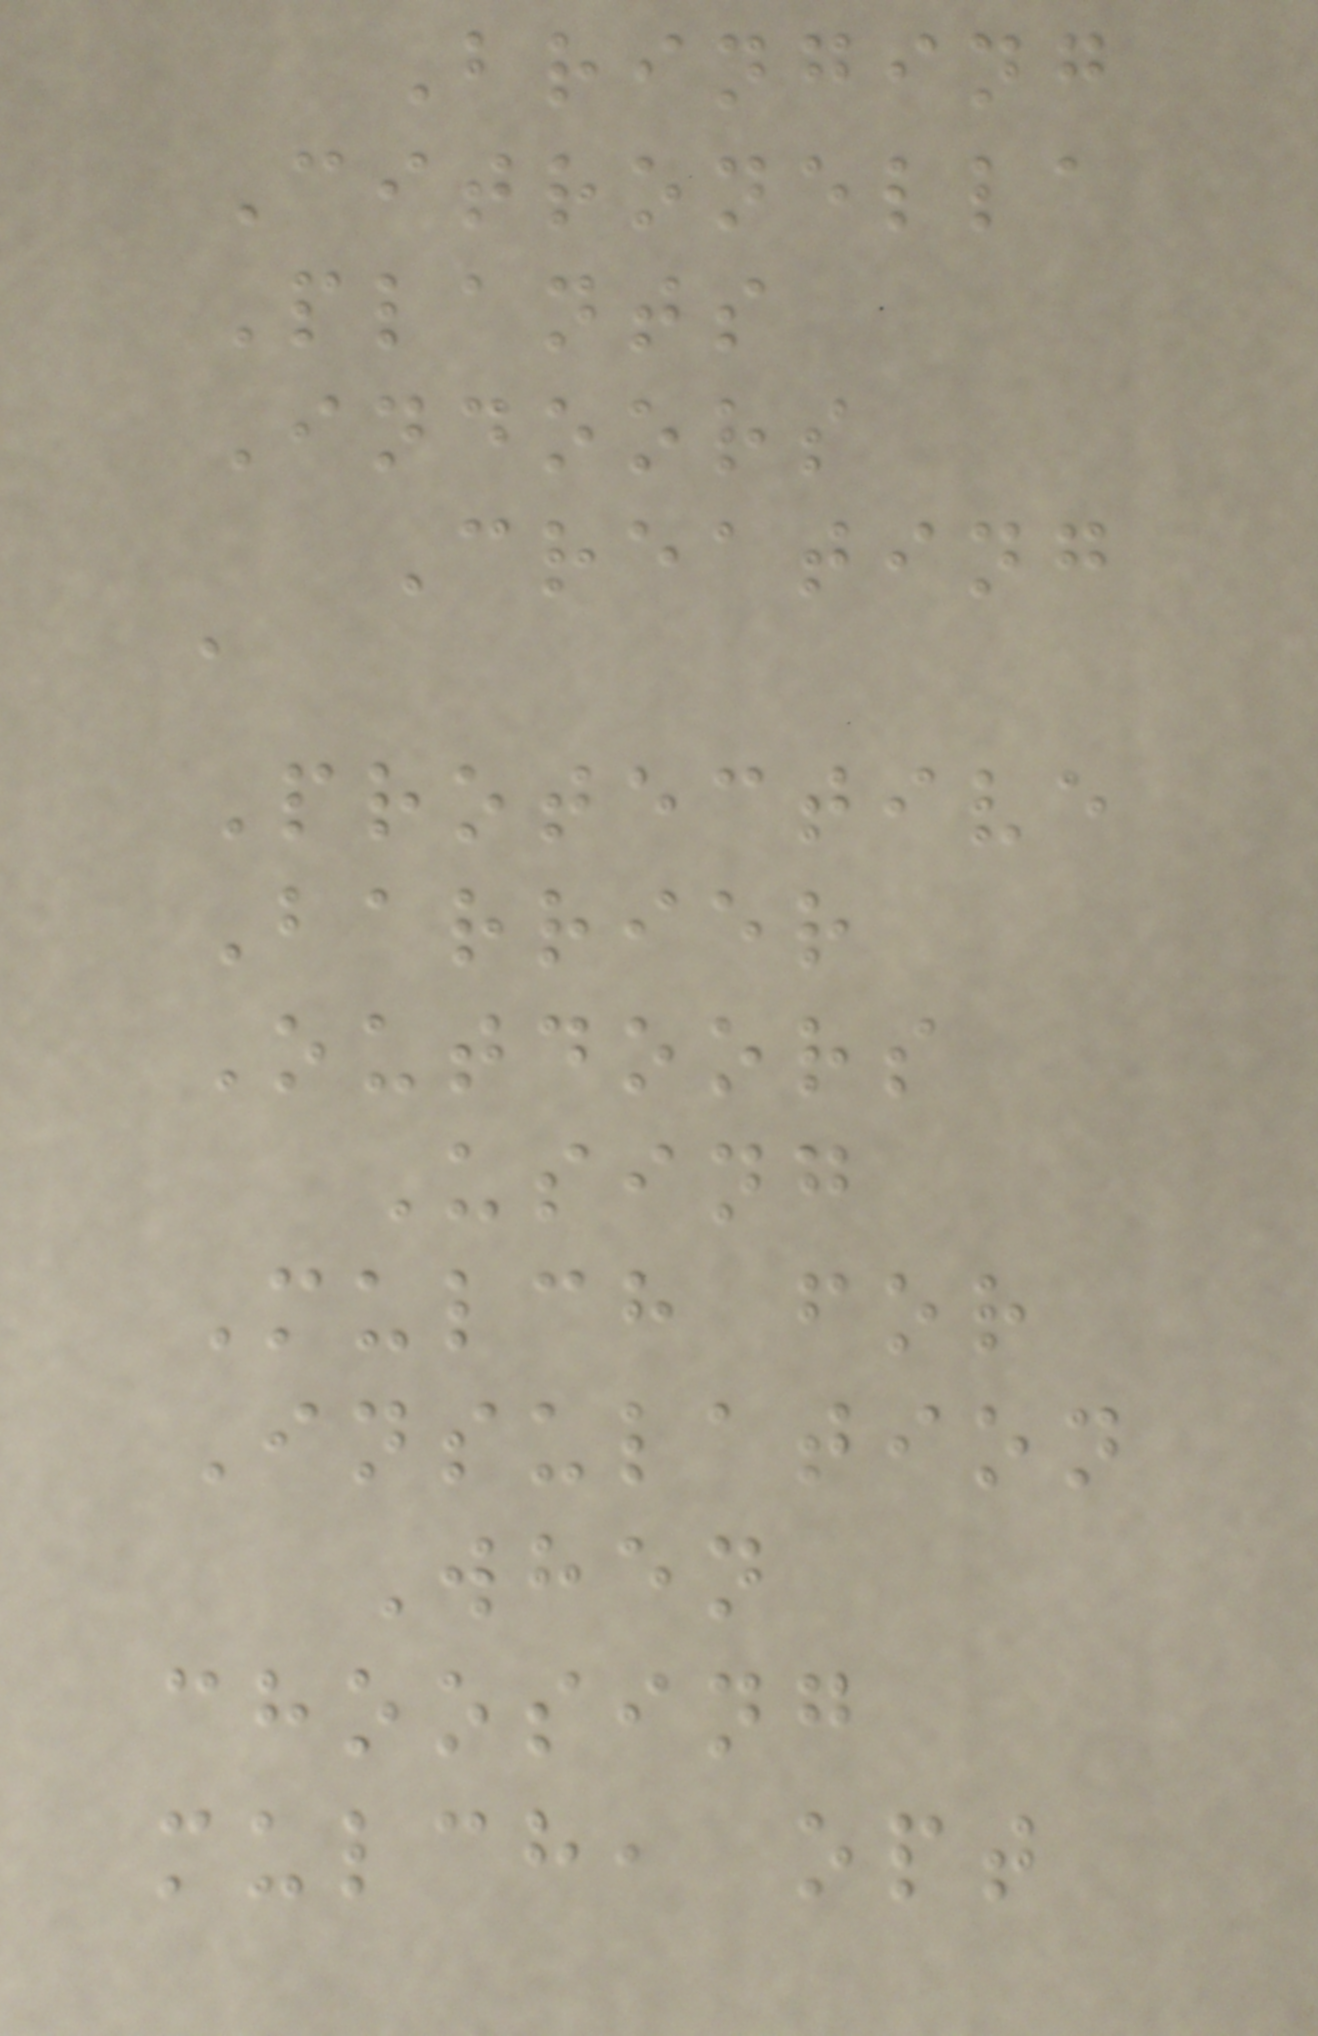Bringing
Citronella
Plants
Indoors
Creating
a
Protective
Barrier
Outdoors
Using
Mulch for
Insulation
When
choosing
mulch, opt
